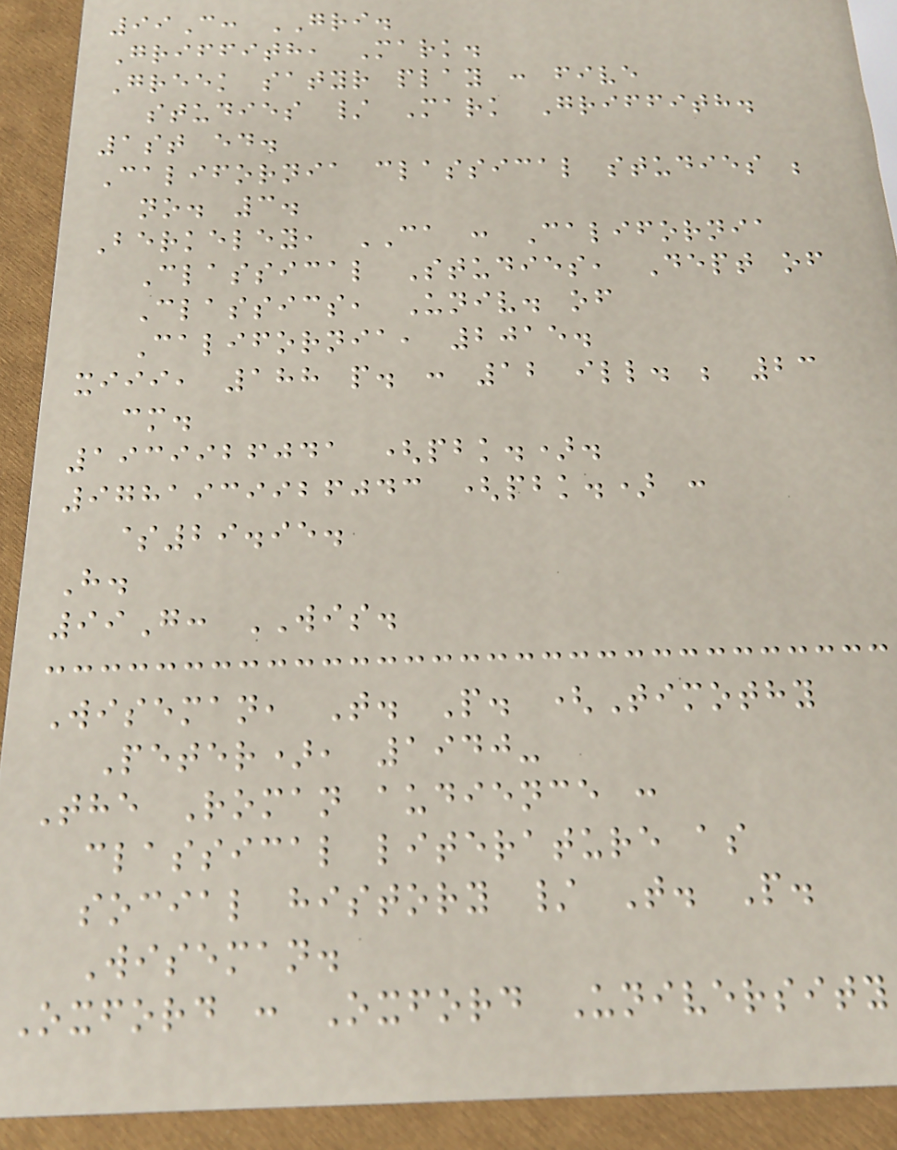99C: GRI.
Griffith, Mark.
Greek satyr play : five
studies / Mark Griffith.
1st ed.
California classical studies ;
no. 3.
Berkeley, CA : California
Classical Studies, Dept of
Classics, Univ. of
California, 2015.
xiii, 188 p. : 12 ill. ; 23
cm.
1939926041 (pbk.).
9781939926043 (pbk.) :
$29.95.
H.
99G: WIS.
Wiseman, T. P. (Timothy
Peter), 1940-
The Roman audience :
classical literature as
social history / T. P.
Wiseman.
Oxford : Oxford University
